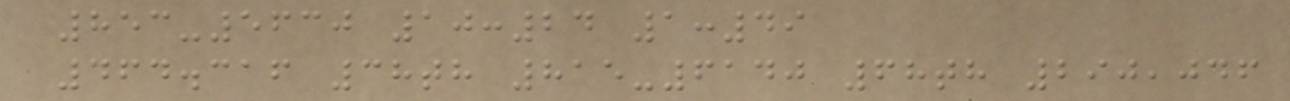853-5630 10:24 1:49
464.316 38th 815-6140 68th 290,046
